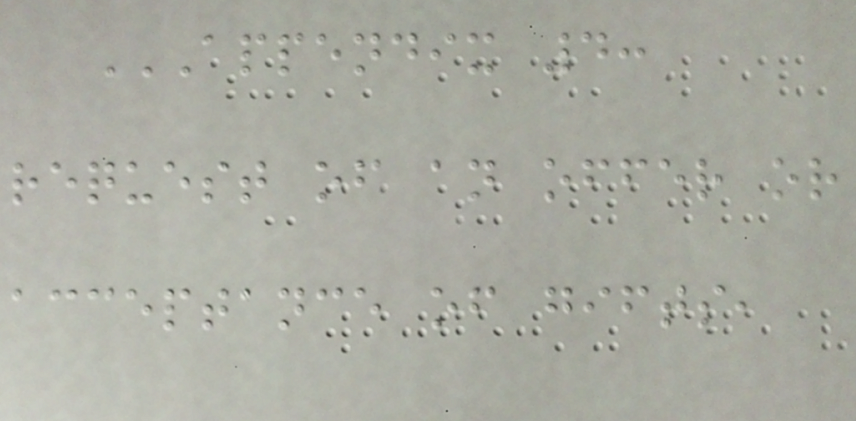APPENDIX 4:
REQUEST OF AN OFFER OR
ACCEPTANCE OF GIFTS,
